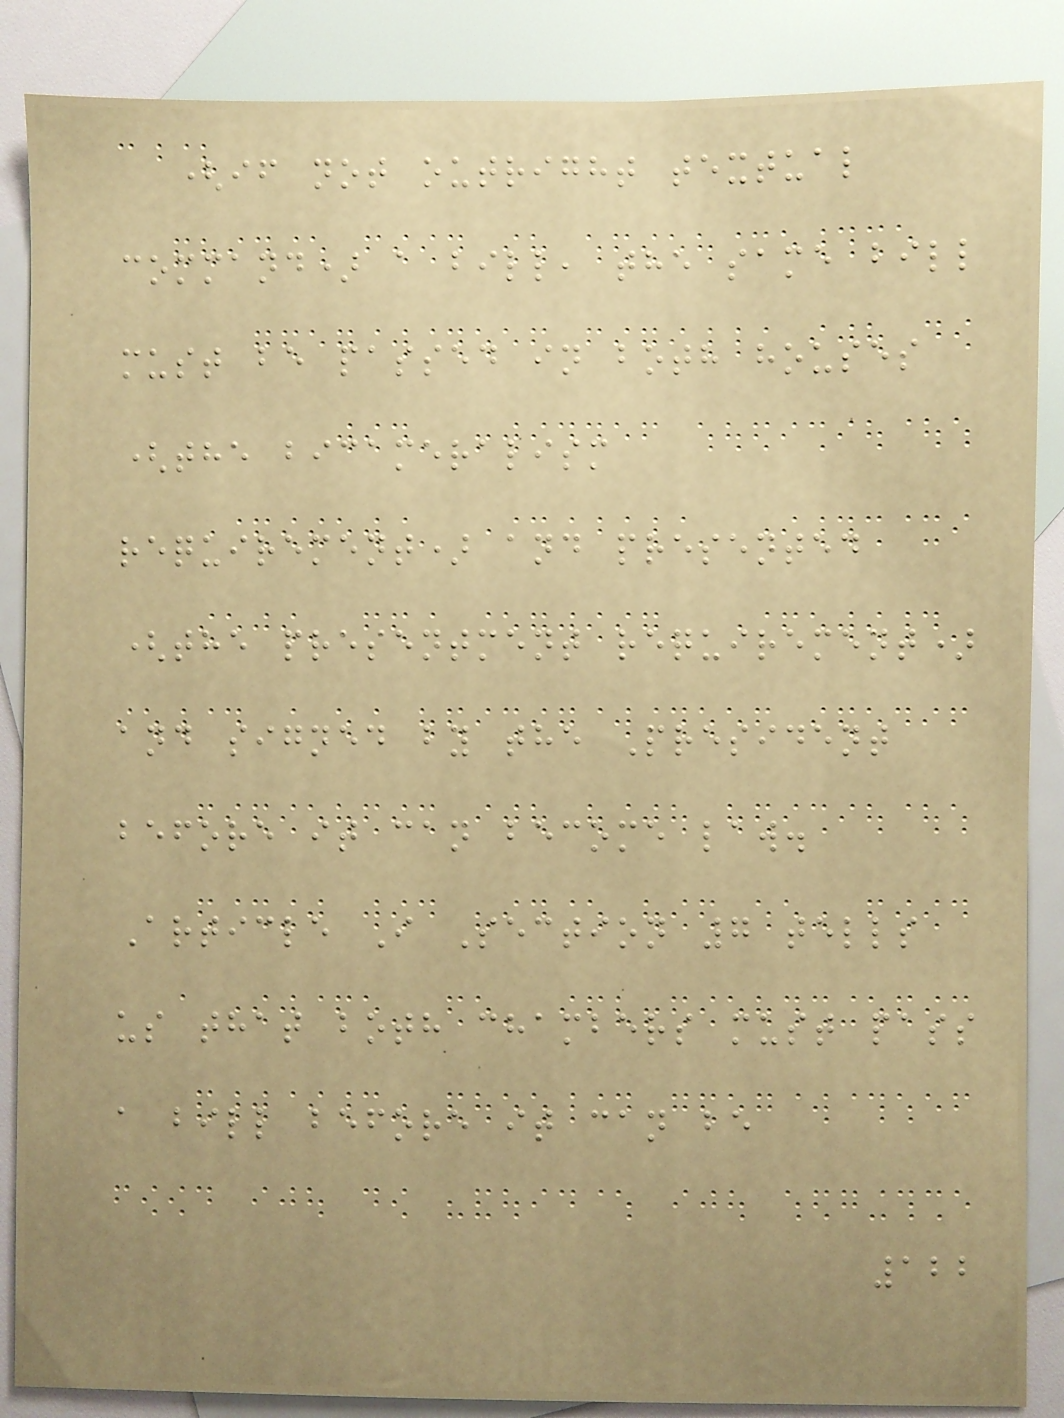(if not outright textual
command) a bill, the same bill
must be passed in both houses
(the bicameralism
requirement) and presented
(the presentment requirement)
and signed by the President
before it can become law.
Article I Section 7 tells
us that both chambers must pass
a bill before it can be
122
